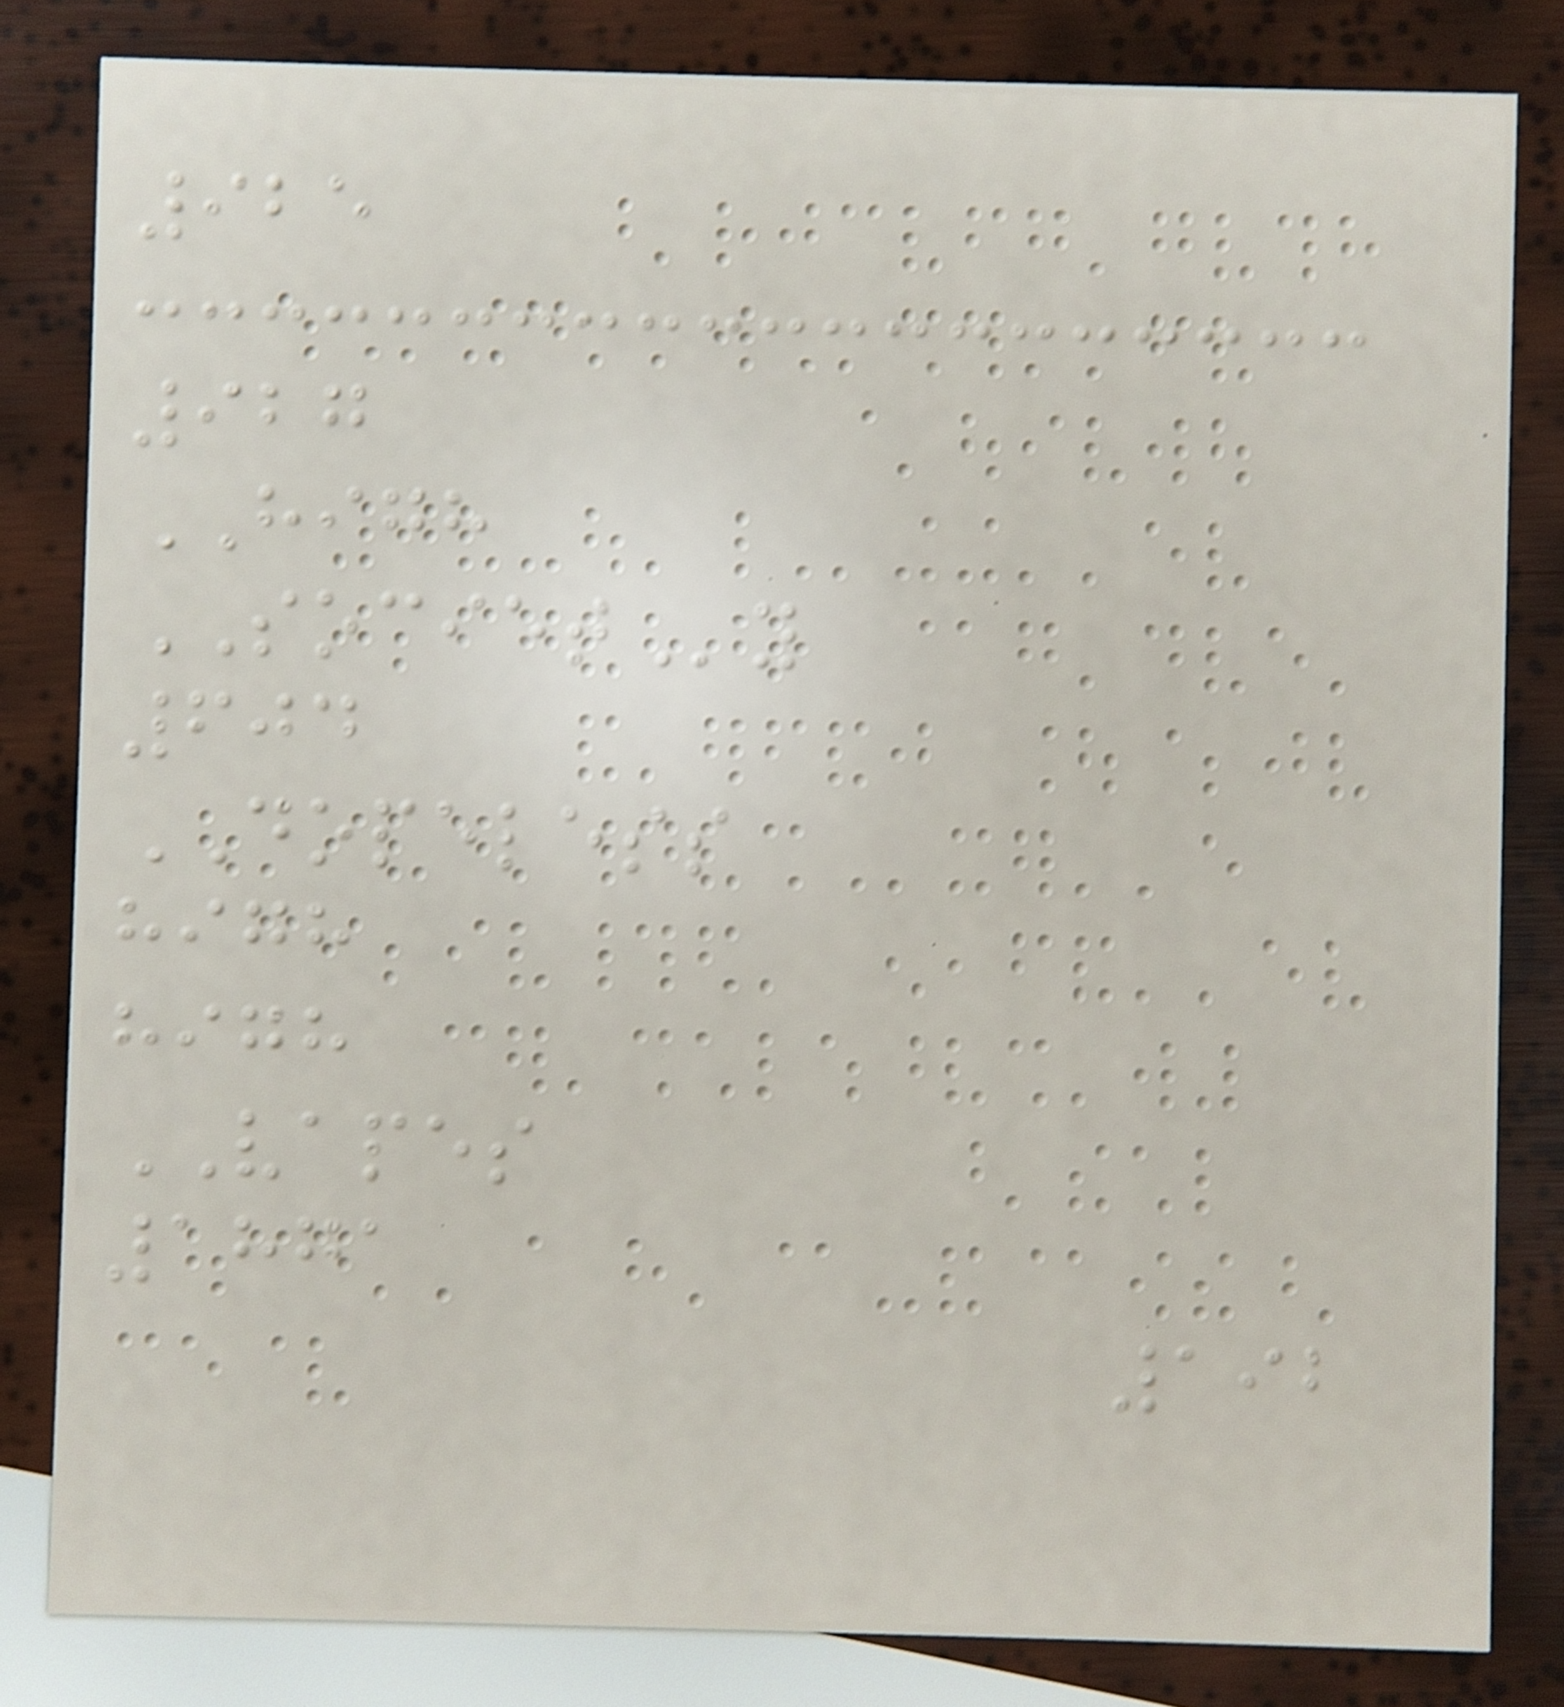925
927
HIGH
SOCIETy
604
DOPELESS
high
high
VAPES
1871
192
